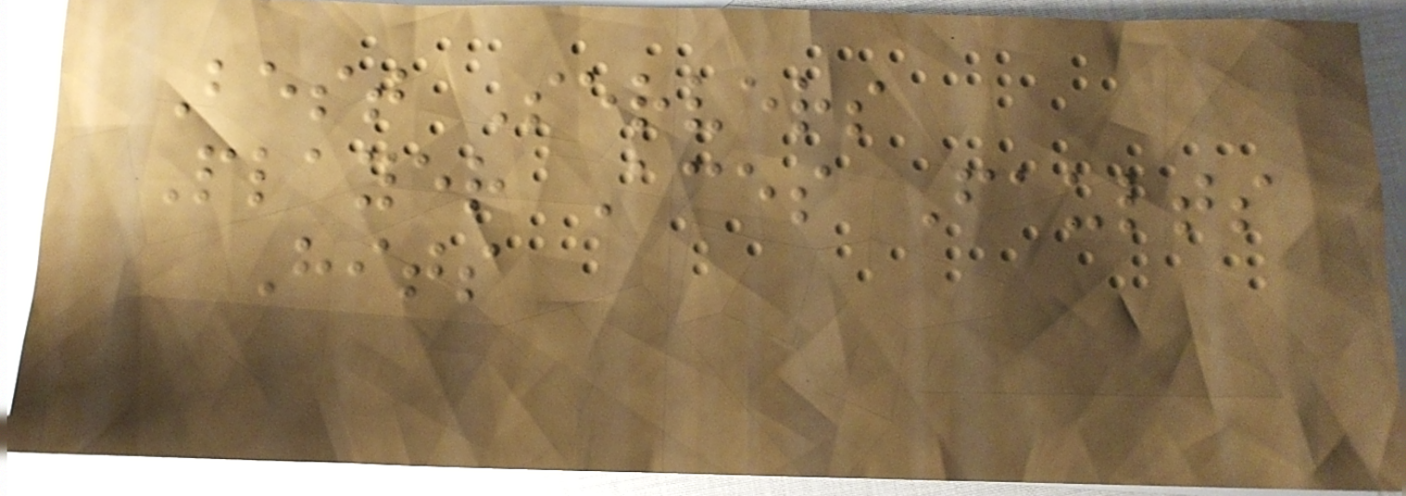Best Servers
Player Aces Faults
Hits
